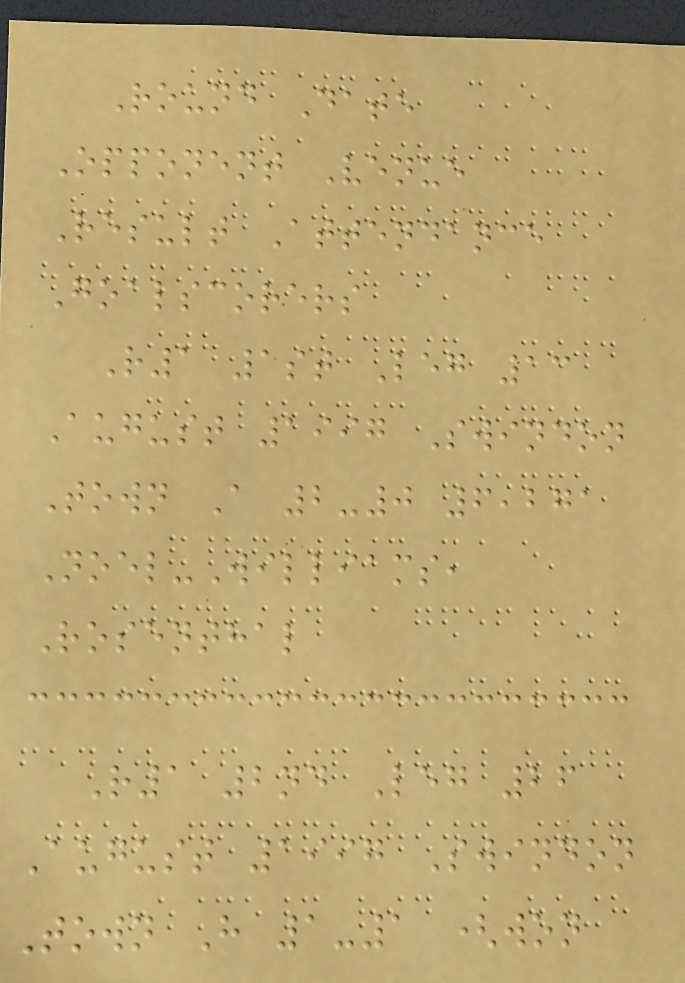Round Date
Opponent Venue
Result Attendance
Goalscorers
R1 1st Leg 13
August 1997 Swindon
Town A 2-0 6,271
Noel-Williams,
Rosenthal
R1 2nd Leg 26
August 1997 Swindon
Town H 1-1 (won
